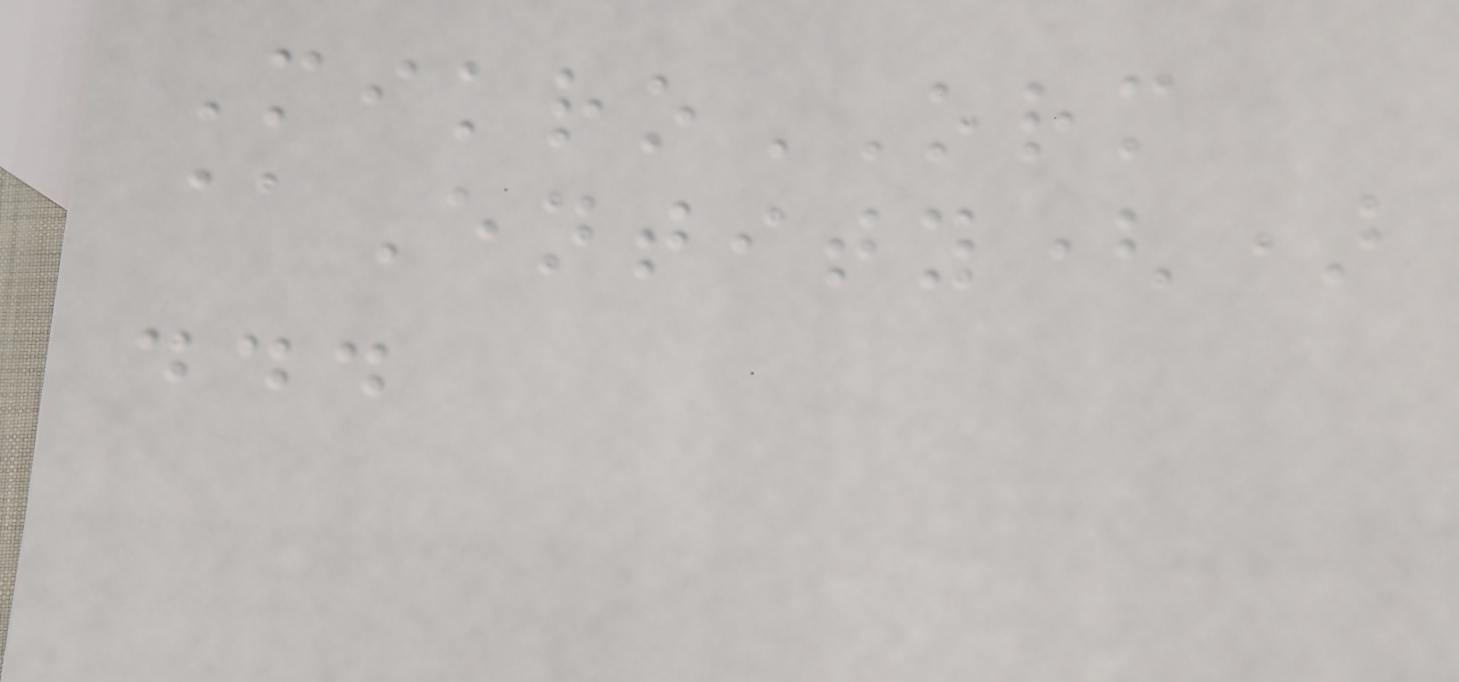MikroORM
@Entity()
...
